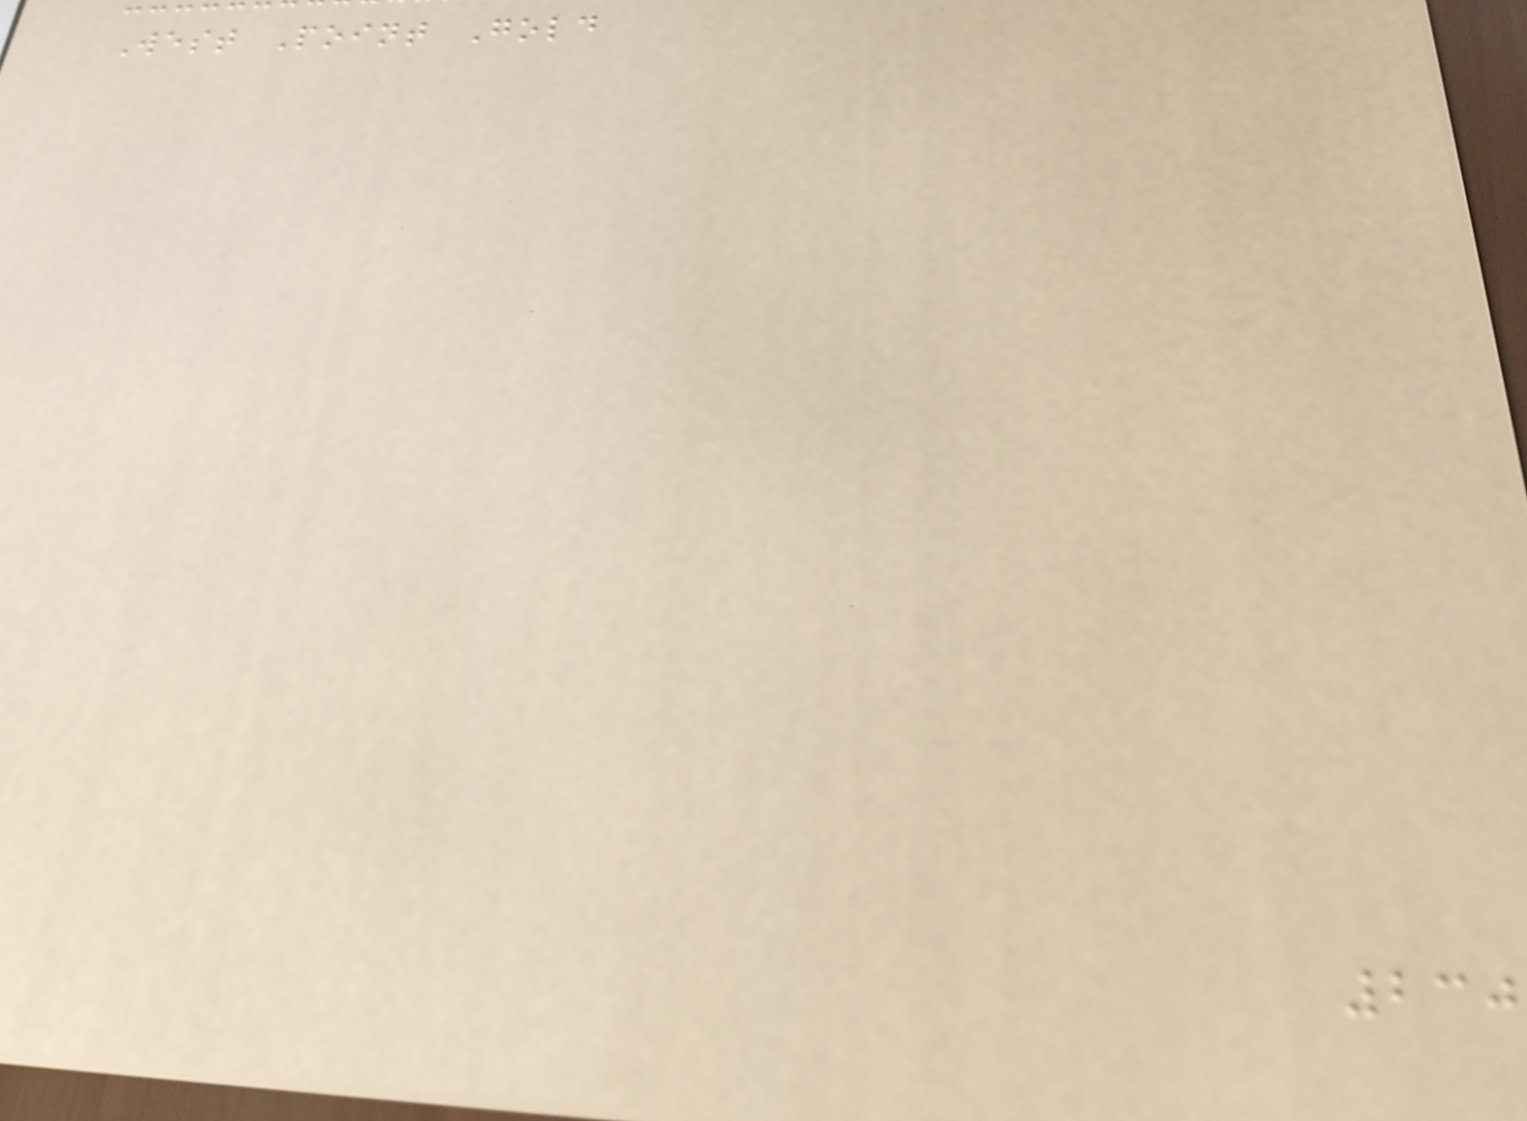West Point Gold
230
